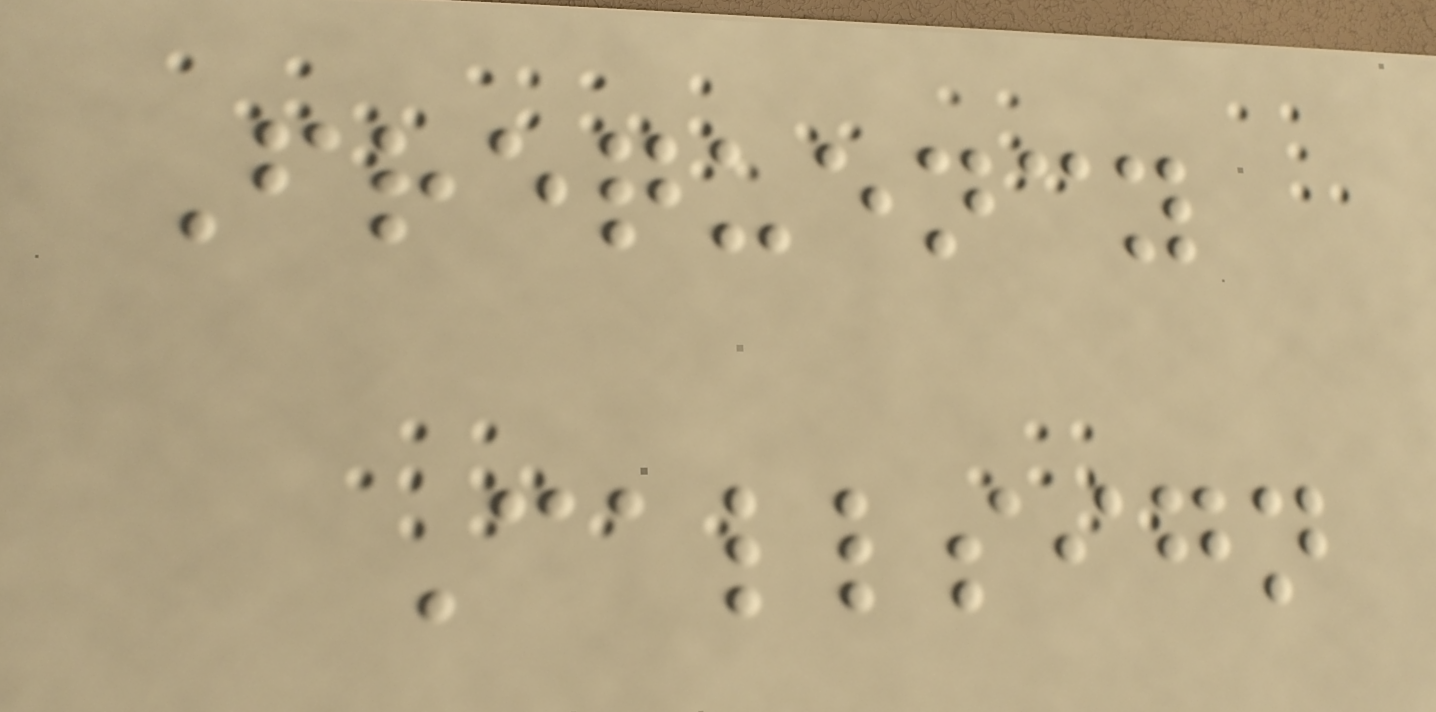Frequency
Callsign
